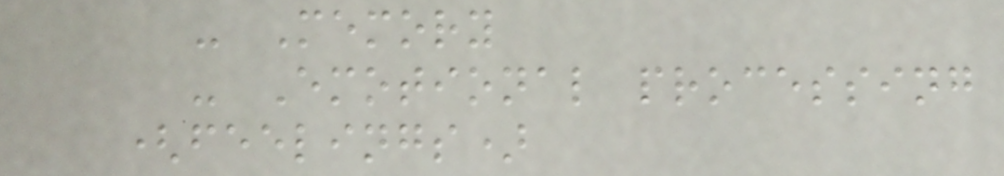- Memory
- Emotional processing
(feelings)
